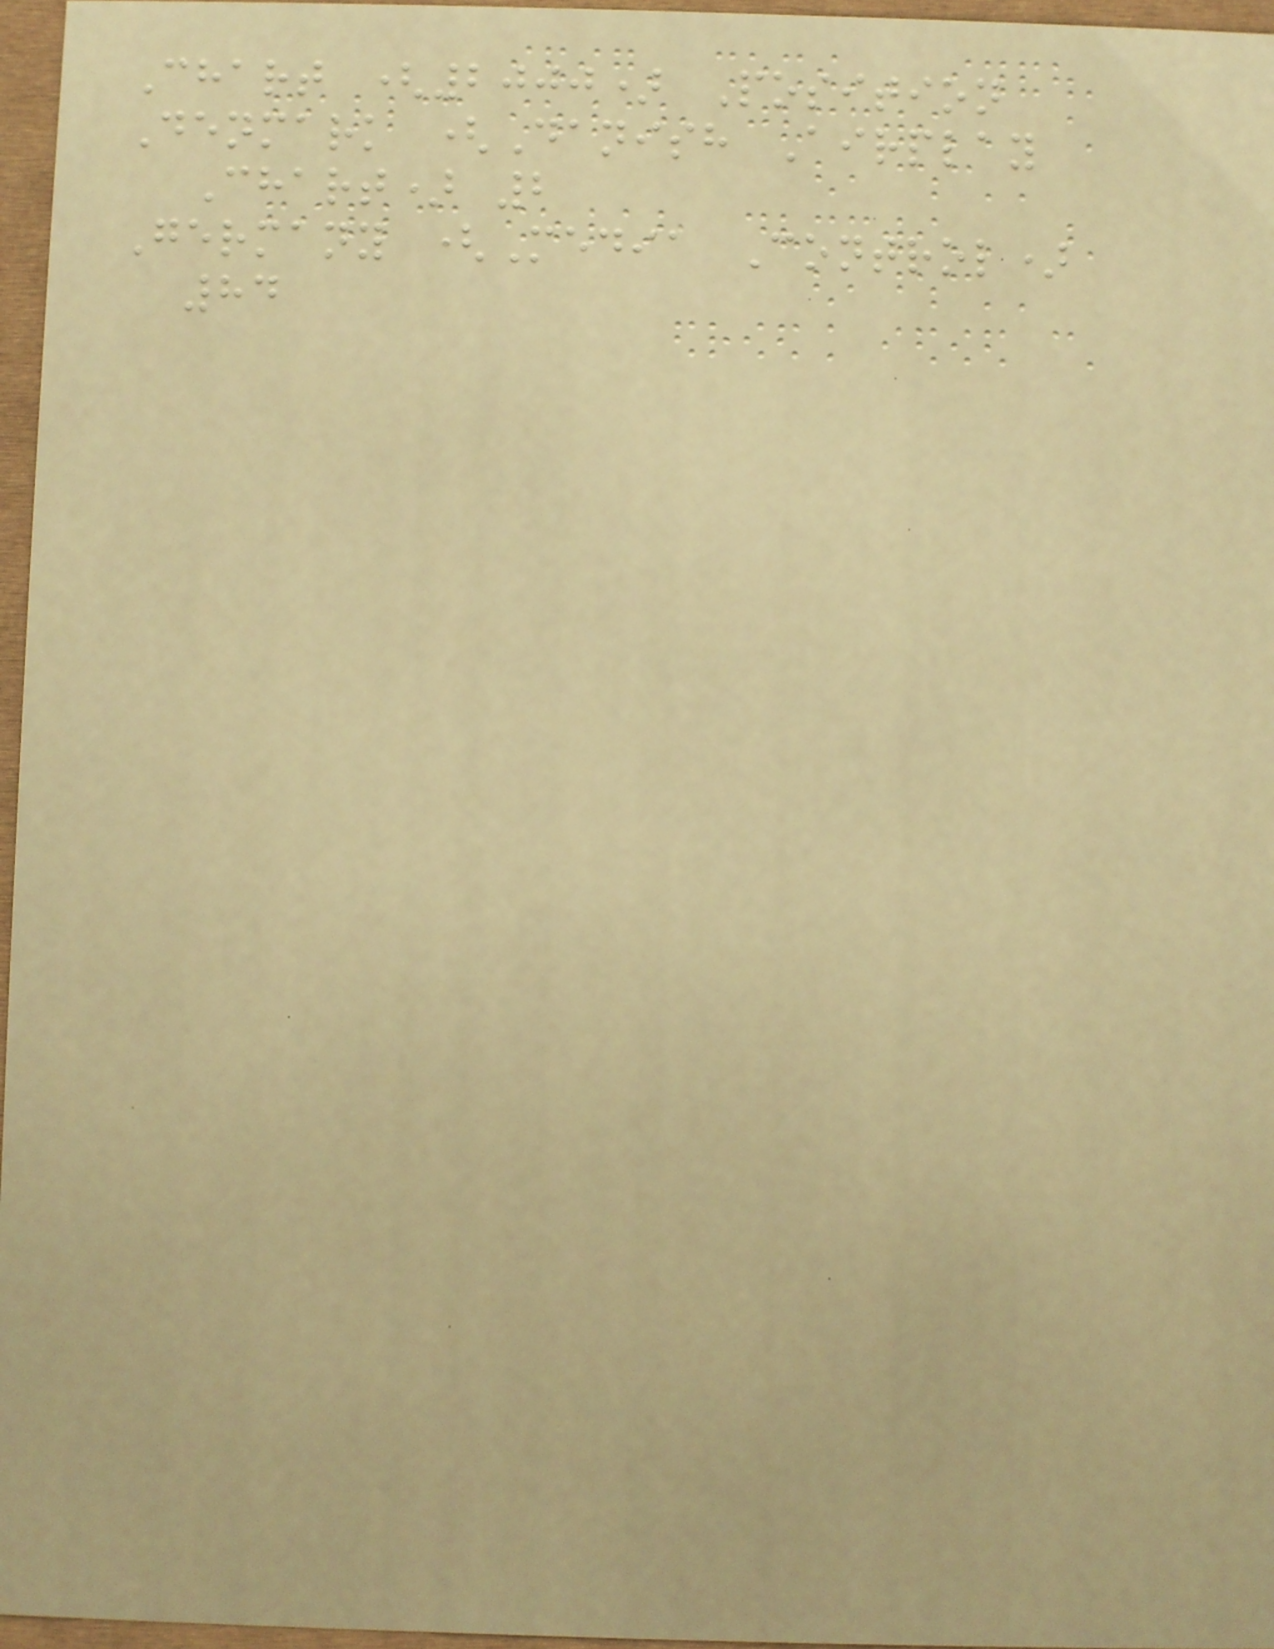Chart (2000) Position
Denmark (Danish Airplay
Chart) 2
Germany (Media Control)
84
